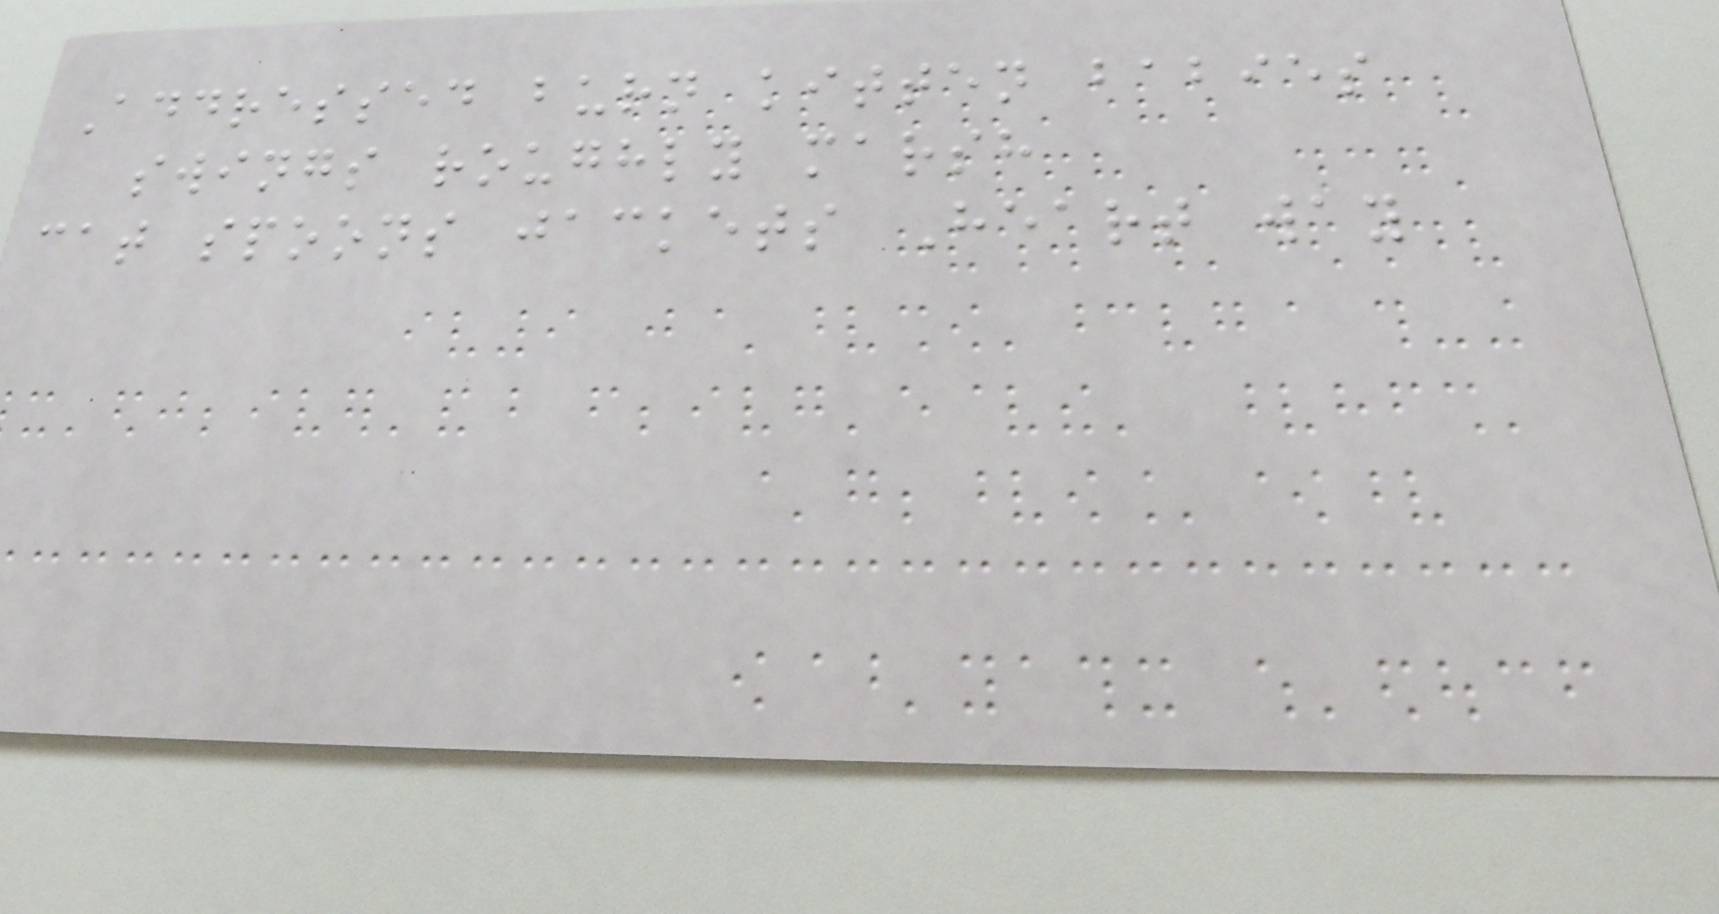Addressed burn kitten babies
swings roughly marsh
cat spoons jackets Heart way
